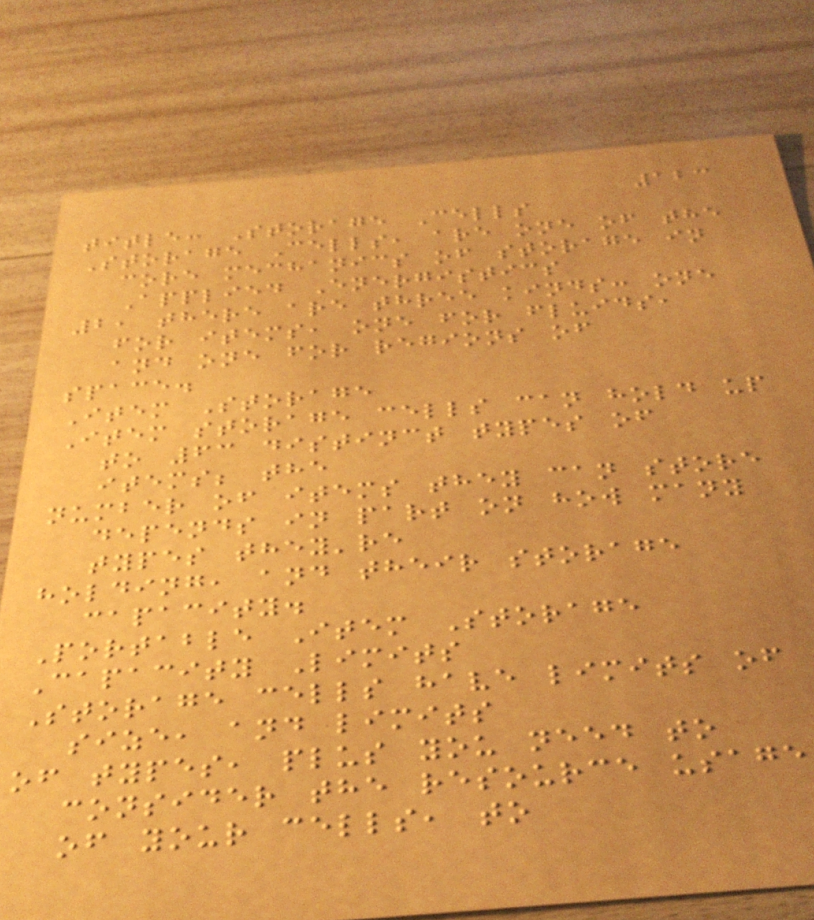123
title: Storage Cells
Storage Cells, are one of the
core mechanics of storage in
Applied Energistics
2, there are three kinds: one
for items, one for fluids,
and one for regions of
space.
Item Storage
Item storage cells can hold up
to 63 distinct types of
items; the
number of items they can store
depends in part on how many
types they're
holding, and their storage
capacity.
Portable Item Storage
Capacity Limits
Storage cells have limits of
size, and limits
of types, plus you need to
consider the resource usage
of your cells, to
